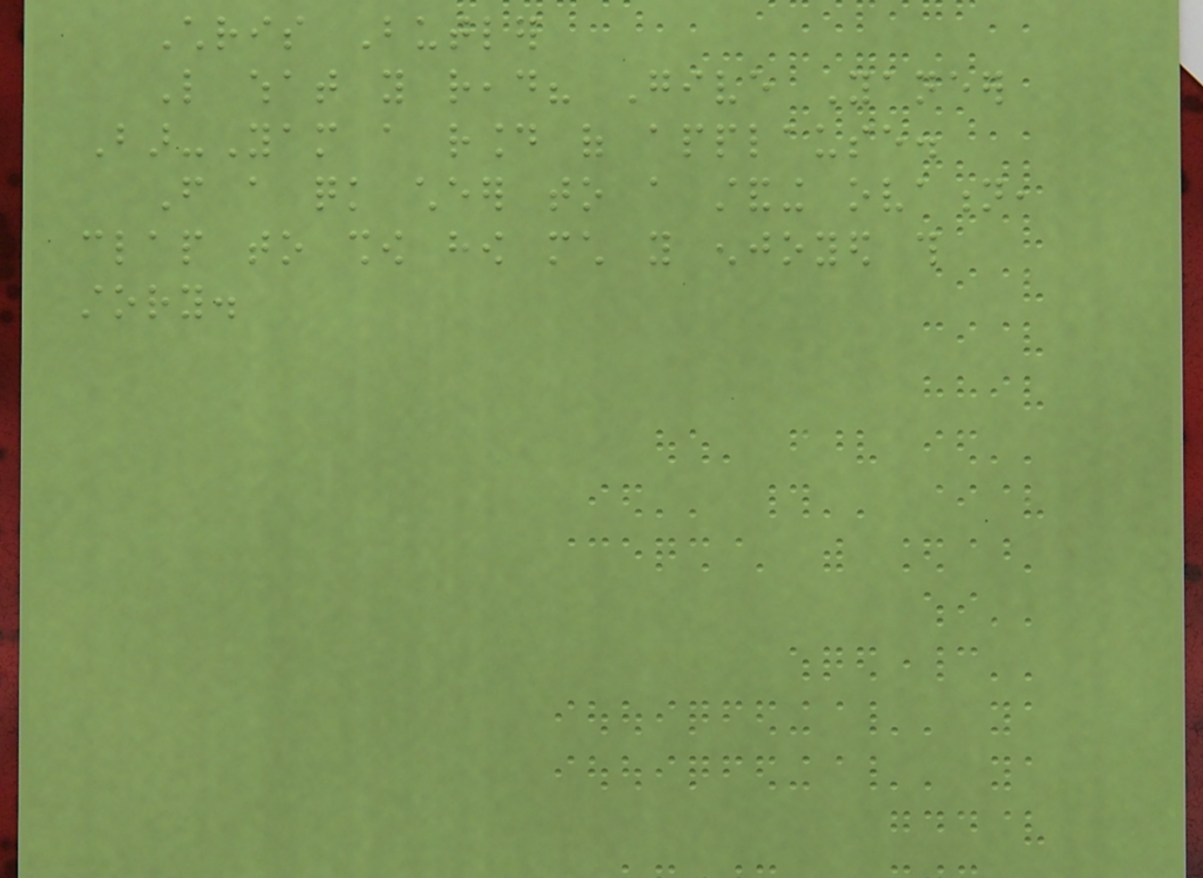Chris Butler
Like what you read? Give Yaneer
Bar-Yam a round of applause.
From a quick cheer to a standing ovation,
clap to show how much you enjoyed this
story.
